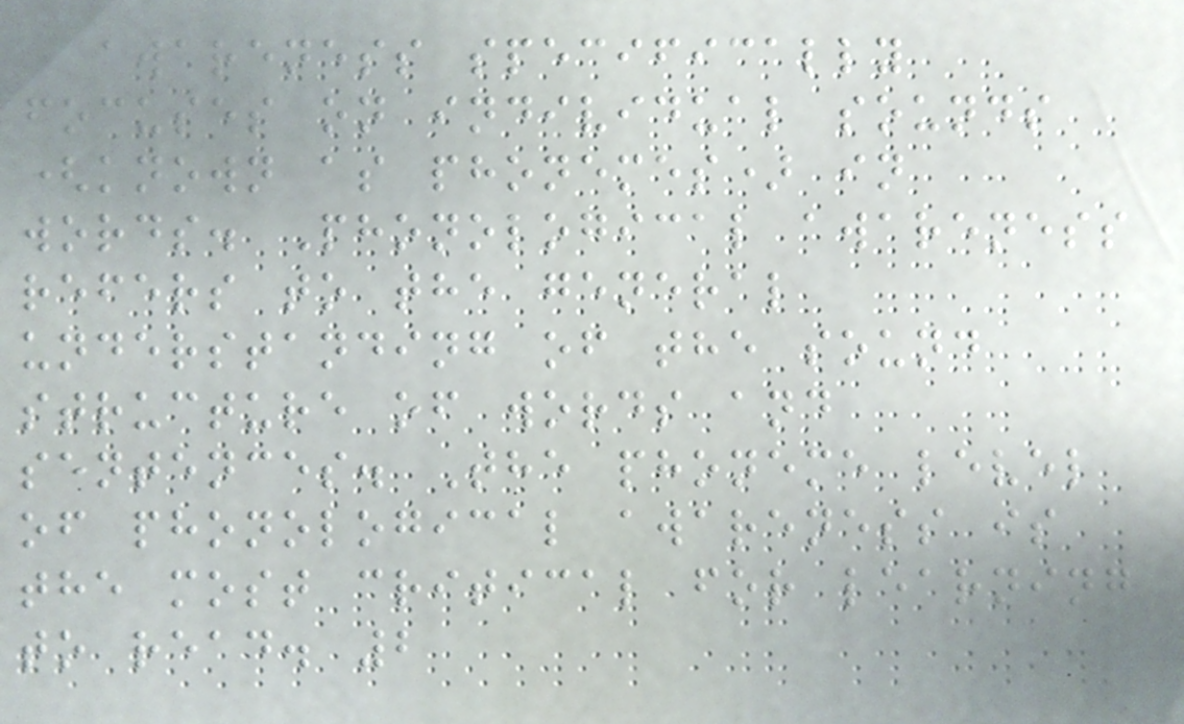awareness specifically
focuses on individual sounds
(known as phonemes) in
words. Phonological awareness
refers to the general
understanding of the sound
structure of words and
sentences. The phoneme level
of phonological awareness is
the most critical for learning
to read. 2
